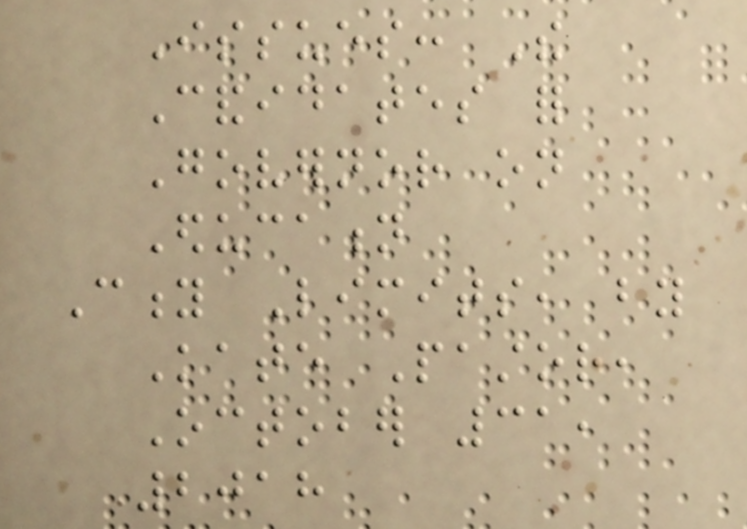Issues: The
Candidates for
Governor on
Education
City Limits, by
Kate Pastor,
October 31,
2018
